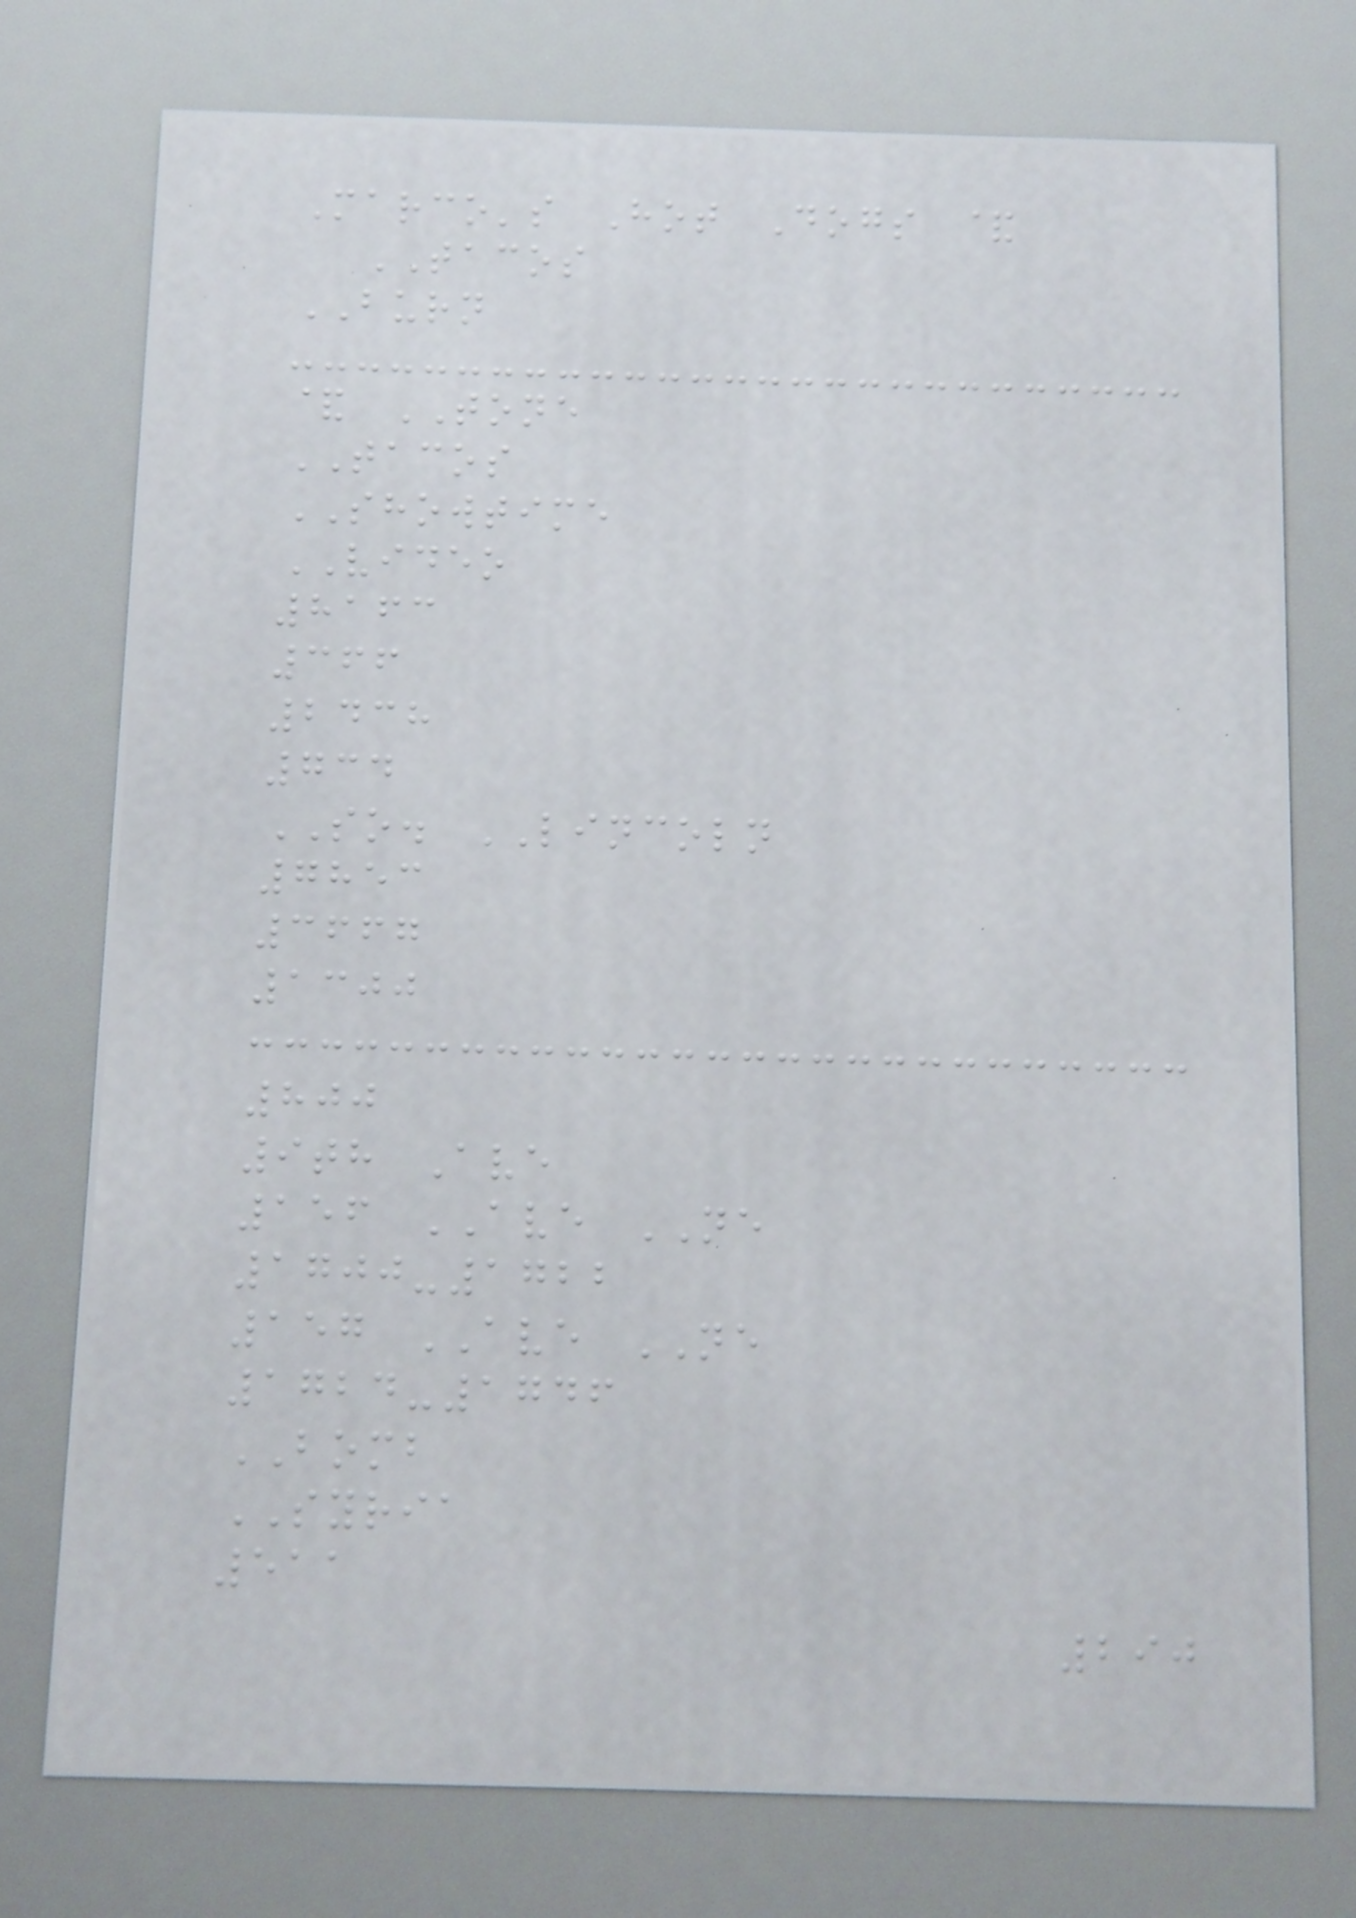Marco's Hot Dogs &
TACOS
BURN
& TONE
TACOS
SHOWTIME
VIDEO
8163
366
2438
734
SO. LINCOLN
7853
3667
1300
800
9th Ave
156 AVE NE
1700-1722
157 AVE NE
1724-1746
BOMB
SYRIA
511
290
